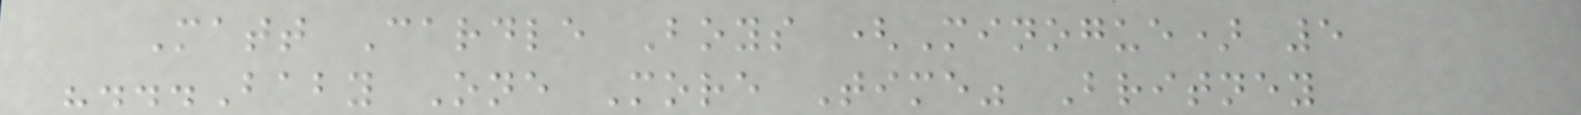Matt Cardle Boys (Minogue) 5
"...Baby One More Time" Britney
